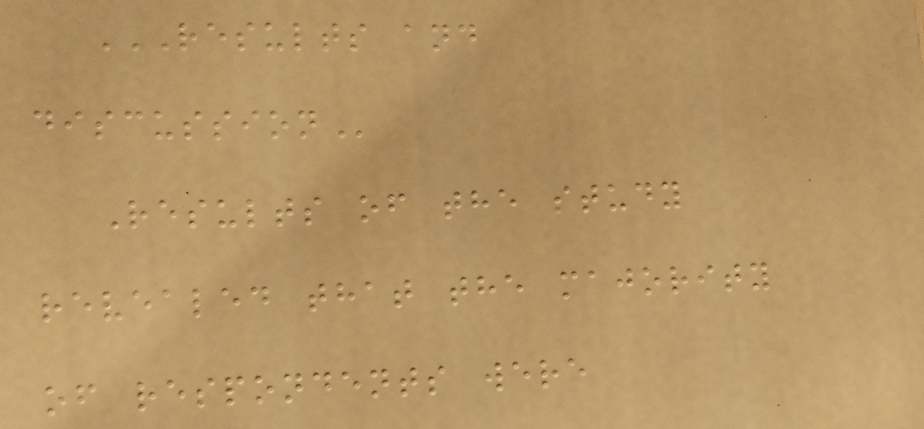RESULTS AND
DISCUSSION
Results of the study
revealed that the majority
of respondents were
